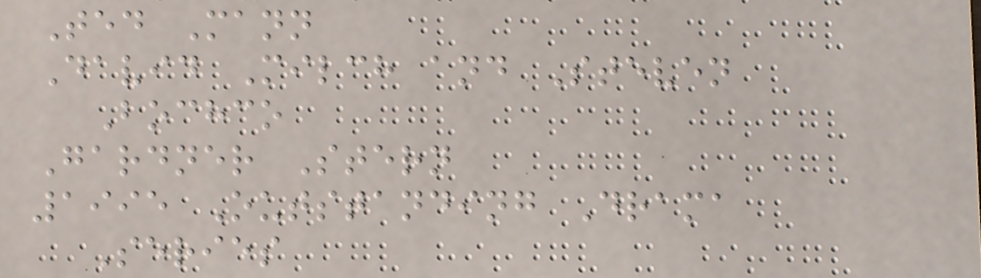Ted Mann
David Milch and Steven
Bochco
Gardner Stern
1995 Outstanding Drama
Series
